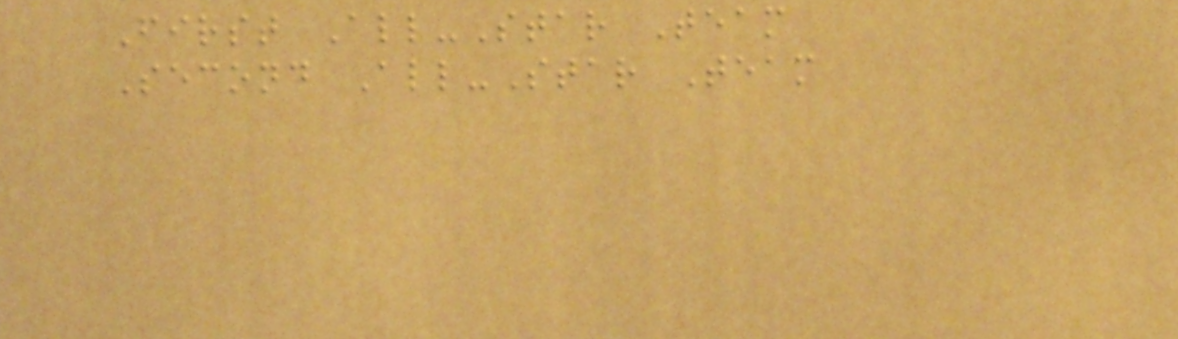First All-Star Team
Second All-Star Team
